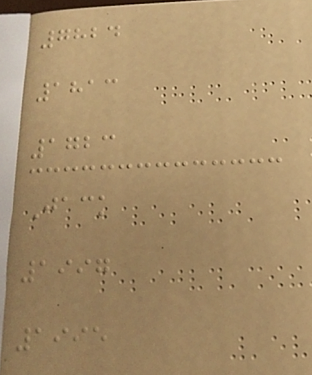7824
1813
1723
Jack
1997
1995
